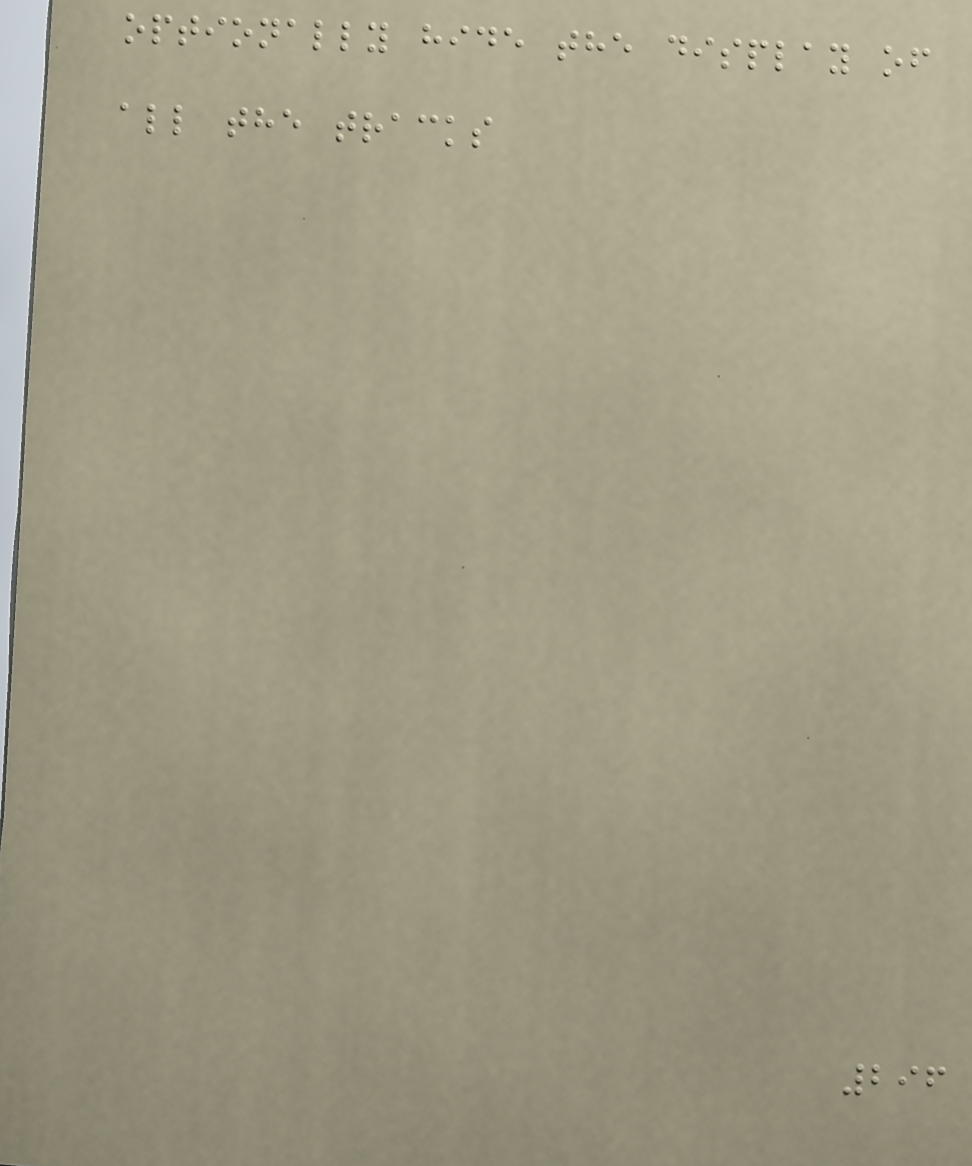optionally hide the display of
all the tracks
296
